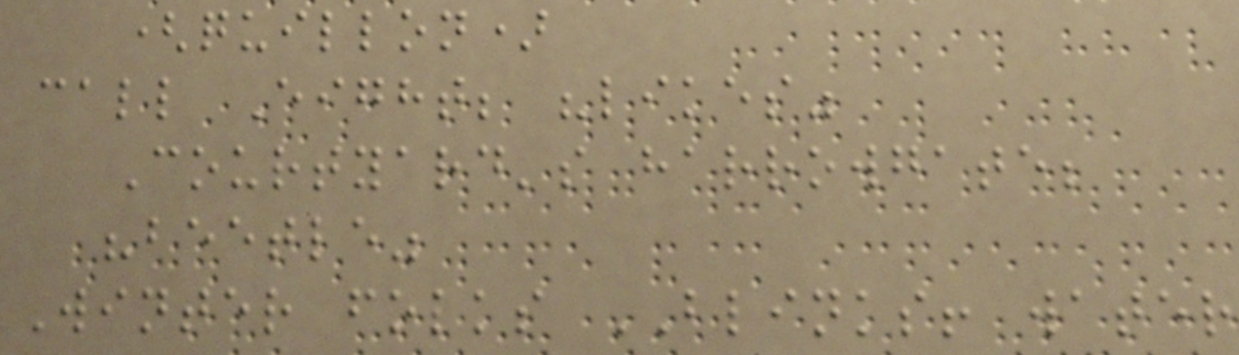(quillon)
call Eight; "likes"
Courtyard's harrowgate;
"beetle"
Winter folks BLINKS! water
